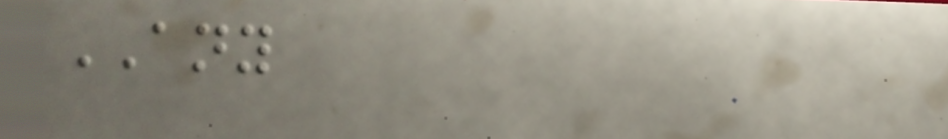ANY
